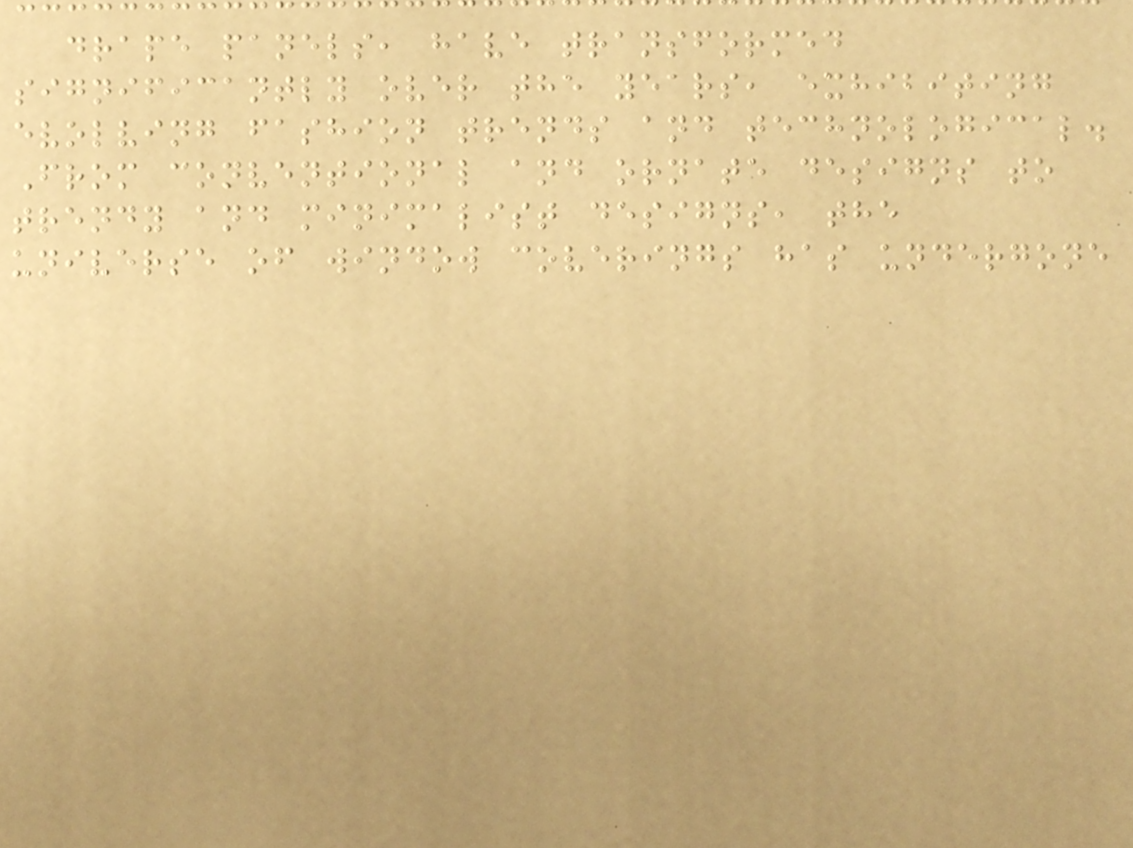drape panels, have transformed
significantly over the years, exhibiting
evolving fashion trends and technological.
From conventional and ornate designs to
trendy and minimalist designs, the
universe of window coverings has undergone
